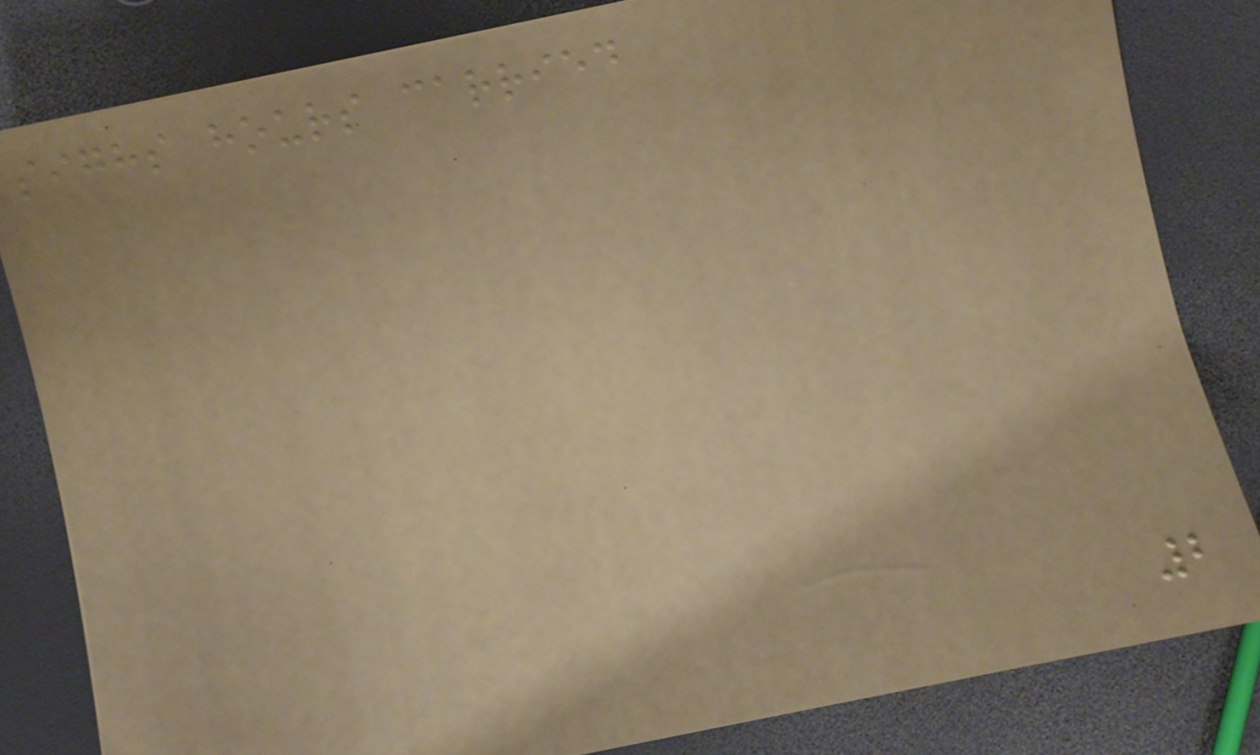sighs hours carried
2
